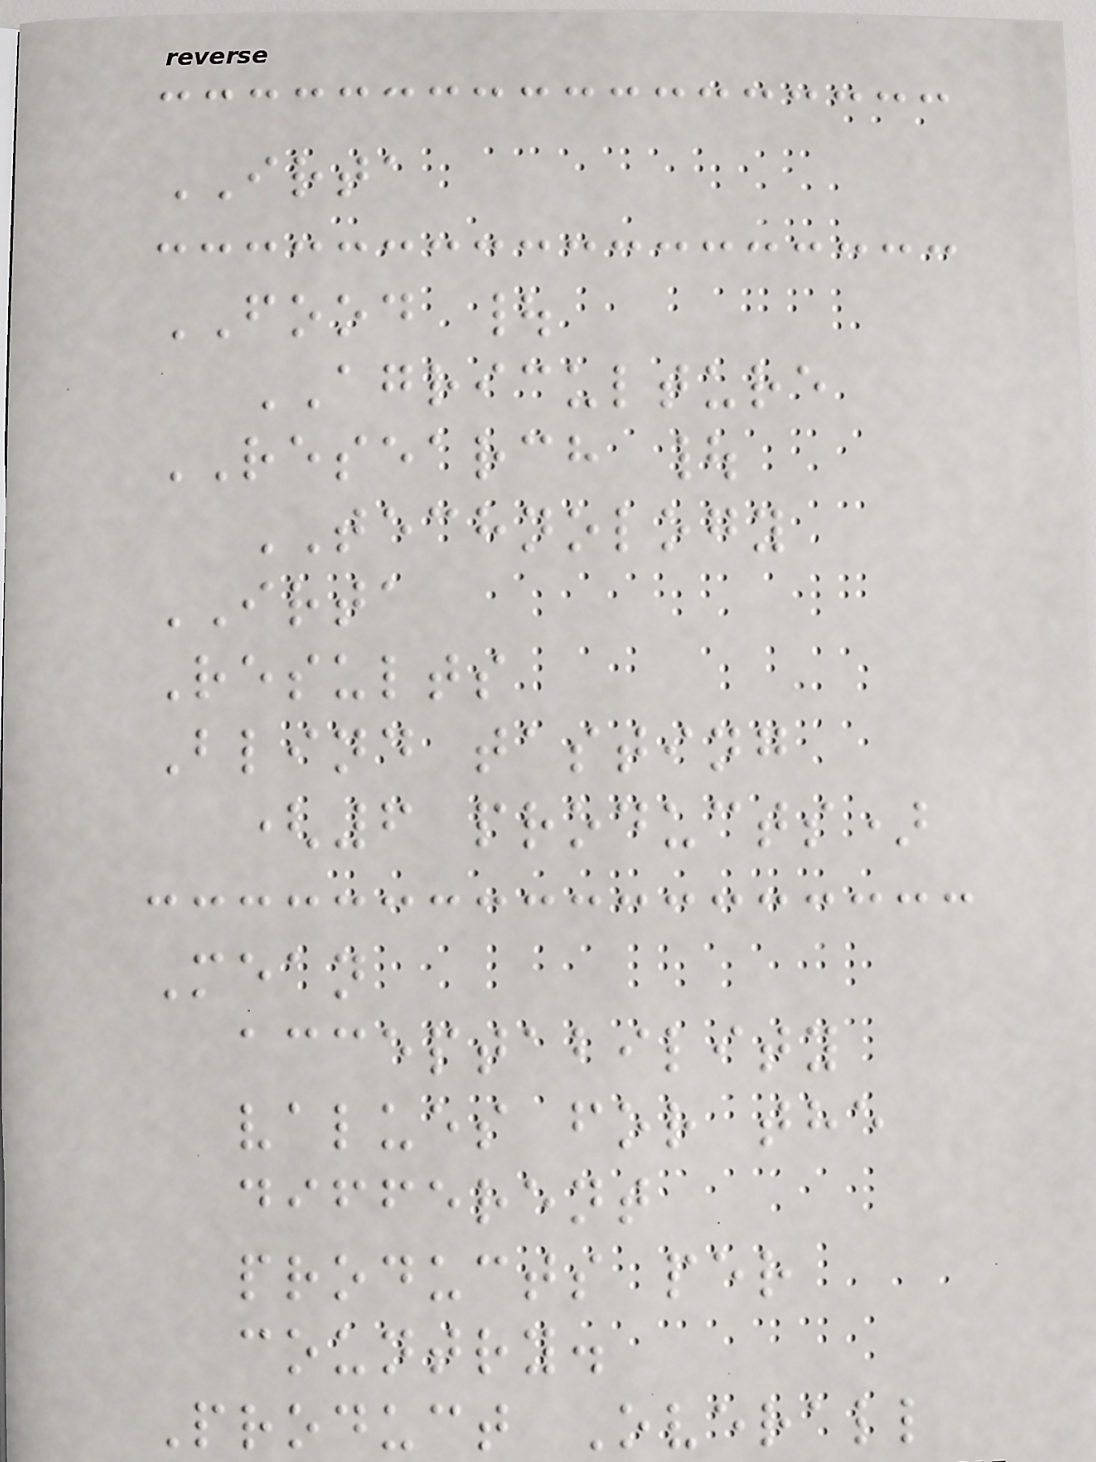IRTA
FOOD |
AGRICULTURE
RESEARCH |
TECHNOLOGY
IRTA
Results
Blind tasting
(6 products)
Mean
acceptability
values for the
different
products per
country.
Product Overall
